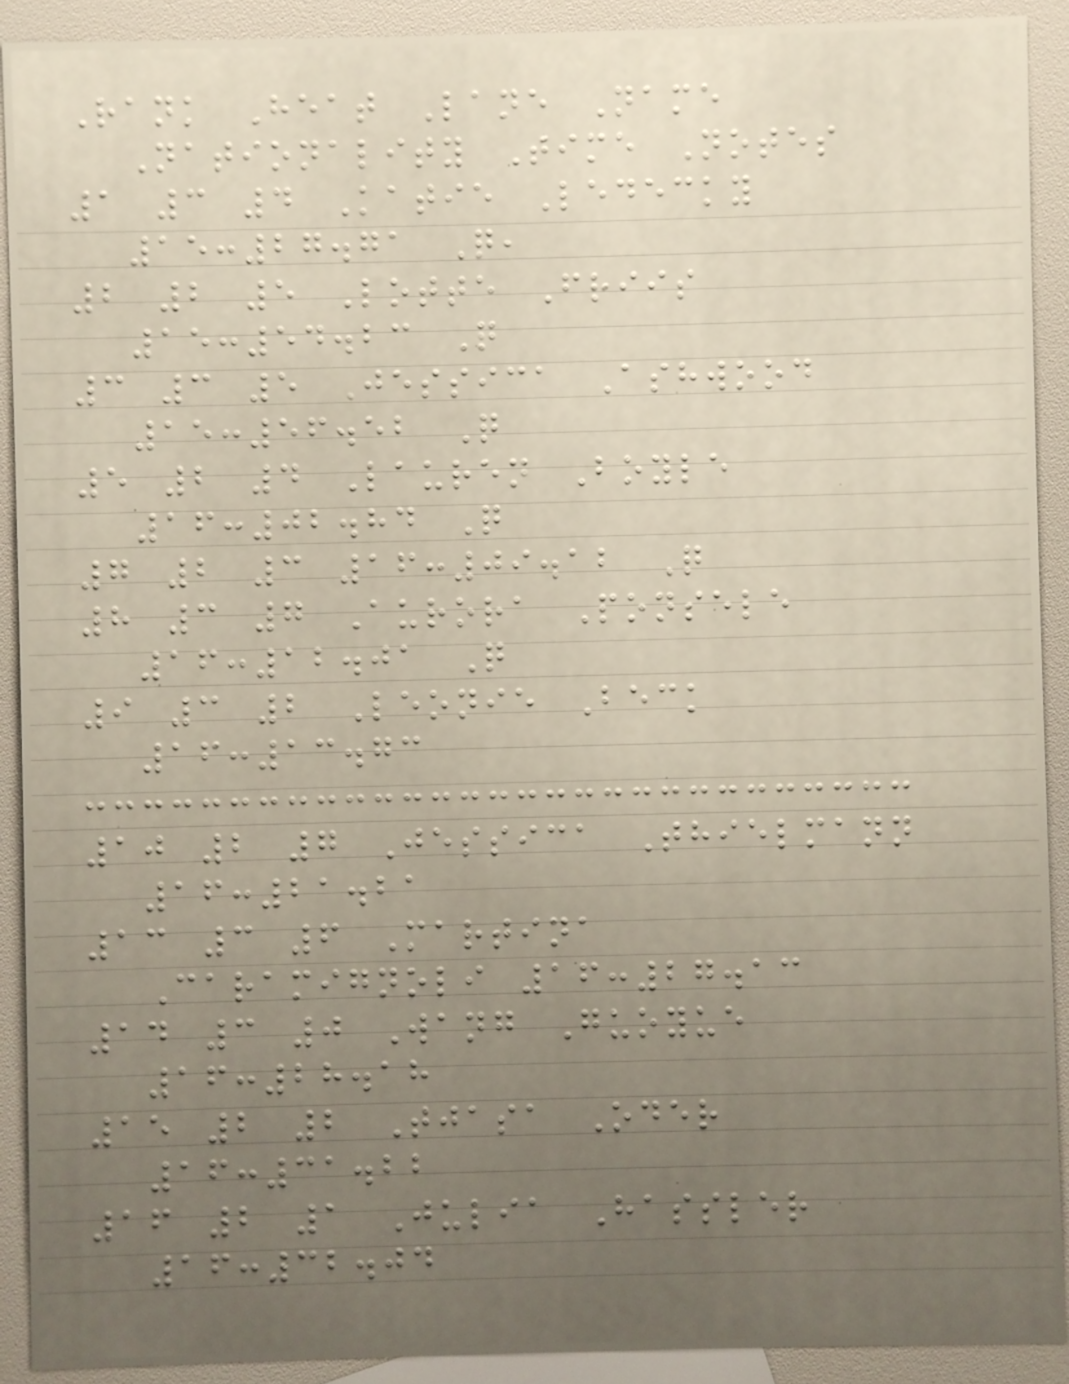Rank Heat Lane Name
Nationality Time Notes
1 3 4 Katie Ledecky
15:27.71 Q,
2 2 5 Lotte Friis
15:54.23 Q
3 3 5 Jessica Ashwood
15:56.52 Q
5 2 4 Lauren Boyle
16:02.84 Q
7 2 3 16:09.12 Q
8 3 7 Aurora Ponsele
16:12.01 Q
9 3 2 Leonie Beck
16:13.73
10 2 7 Jessica Thielmann
16:21.21
13 3 6 Martina
Caramignoli 16:27.13
14 3 0 Wang Guoyue
16:28.18
15 2 2 Tjasa Oder
16:31.22
16 2 1 Julia Hassler
16:32.04
